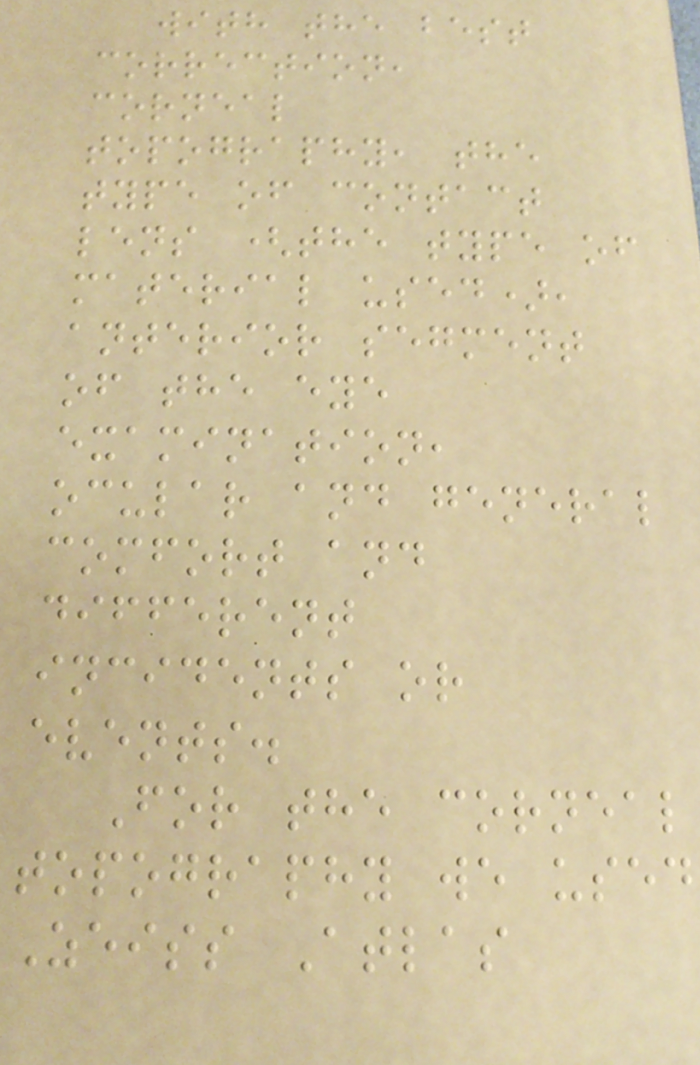with the best
correction,
corneal
topography, the
type of contact
lens (the type of
material used),
anterior segment
of the eye
examination,
ocular and general
comfort and
different
incidents or
events.
For the corneal
topography we used
Zeiss Atlas
